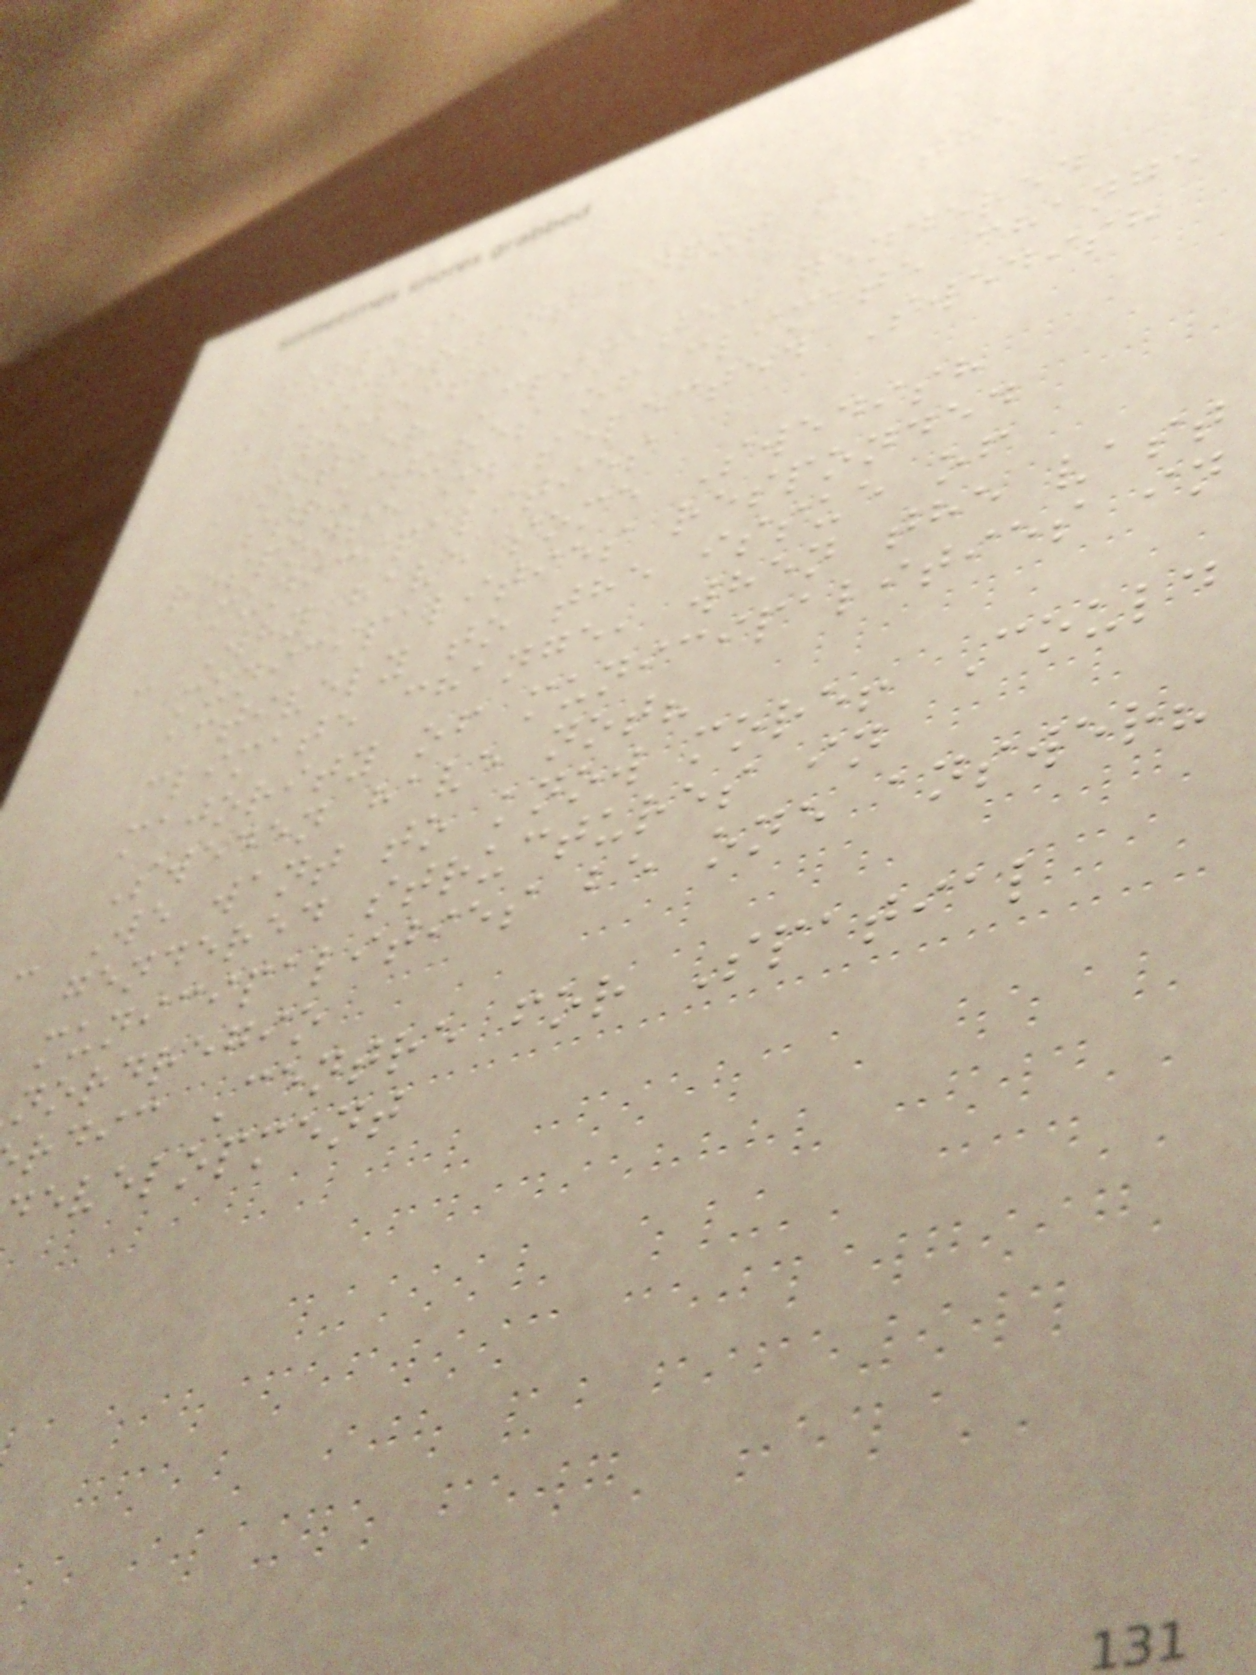Purpose
- Important input to the
project:
Another Climate: gendered
structures of climate change
response in selected Swedish
municipalities
- Why have some Swedish
municipalities responded
actively to the issue of
climate change, when the vast
majority of municipalities in
Sweden have not?
- We want to know more! Could
gendered structures in
municipalities be one answer?
nordregio
rdic Centre for Spatial
evelopment
